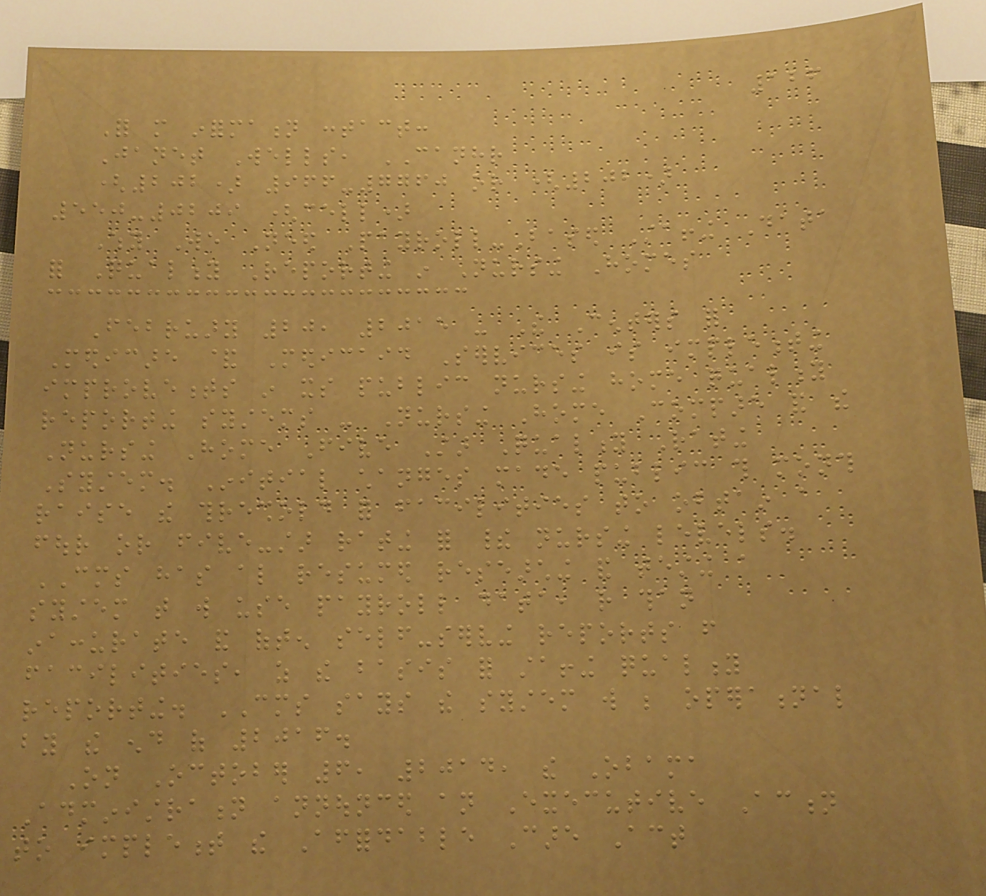126
For more information contact:
Janet Wells, CANHR
(202) 966-7760 or (202)
550-0209 (cell)
Why We Need Payroll-Based Staffing Data
for Quality Reporting in Nursing Homes
February 20, 2015 - The Centers for
Medicare & Medicaid Services is implementing
improvements in its public nursing home quality
reporting systems - Nursing Home Compare and the
Nursing Home Five Star Quality Rating
System. Initial changes made public this month
raise the threshold for facilities to obtain a
four or five-star rating for their nursing levels.
CMS has also resumed researching and testing a
system that will use payroll data, rather than
inaccurate and often self-serving reports from
facilities, as the basis for staffing quality
reporting. CMS says the system will be operational
by the end of 2016.
On October 6, 2014, the Obama
Administration announced an Executive Action
to implement the Affordable Care Act
